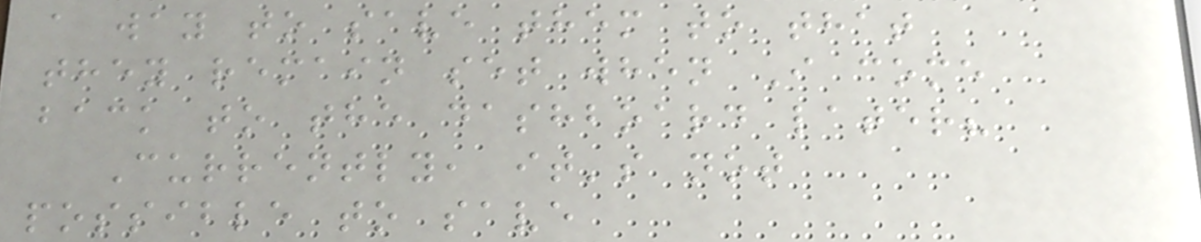a way to save them to that
they remain set when I come
back to the dashboard later?
Currently, it's not
possible to save
